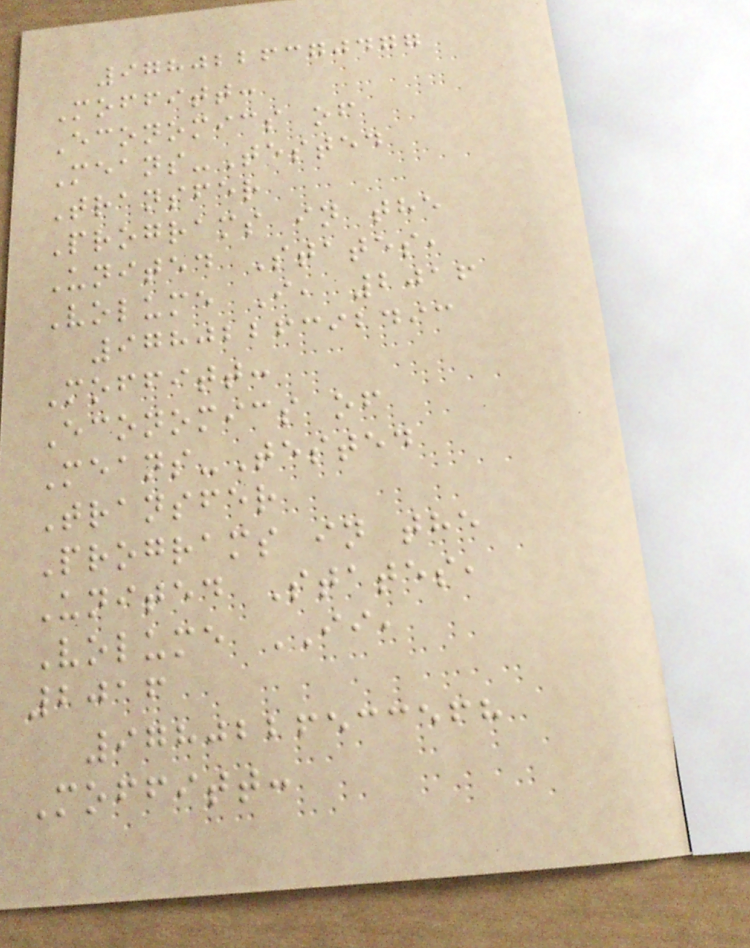9780226370477
Moffitt:
Economics of
Means-Tested
Transfer
Programs in the
United States,
Volume I, 2016
9780226392493
Moffitt:
Economics of
Means-Tested
Transfer
Programs in the
United States,
Volume II,
2016
9780226533568
Moffitt:
